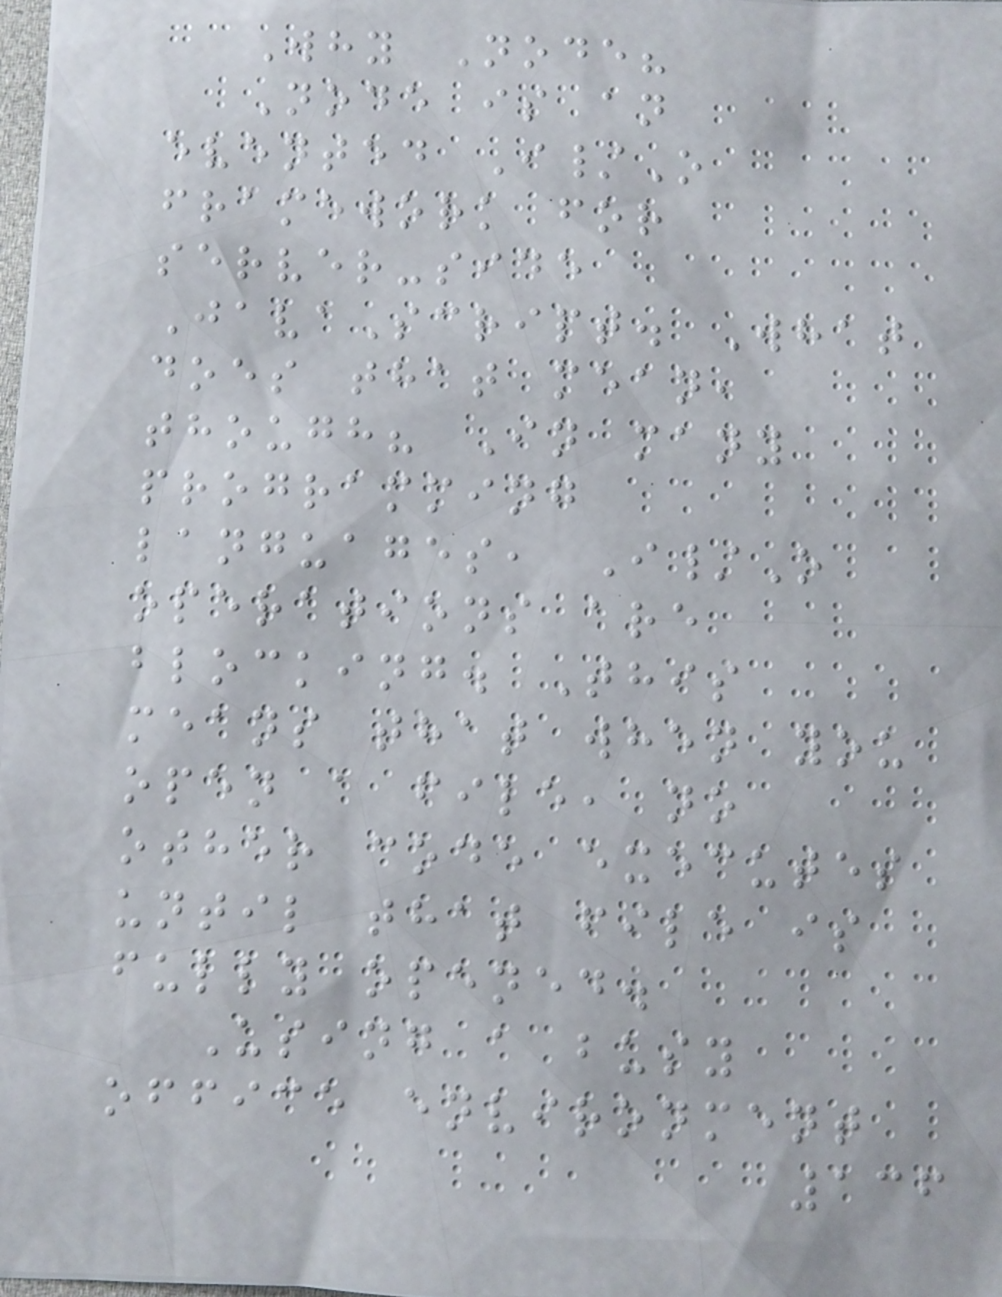Why Node?
Node is an
evented I/O
framework for
server-side
JavaScript. What
does that mean,
though? In many
programming
languages, I/O
operations are
blocking. This
means that when you
open a file, no
other code executes
until that file is
fully opened.
Using a busy
office environment
136
